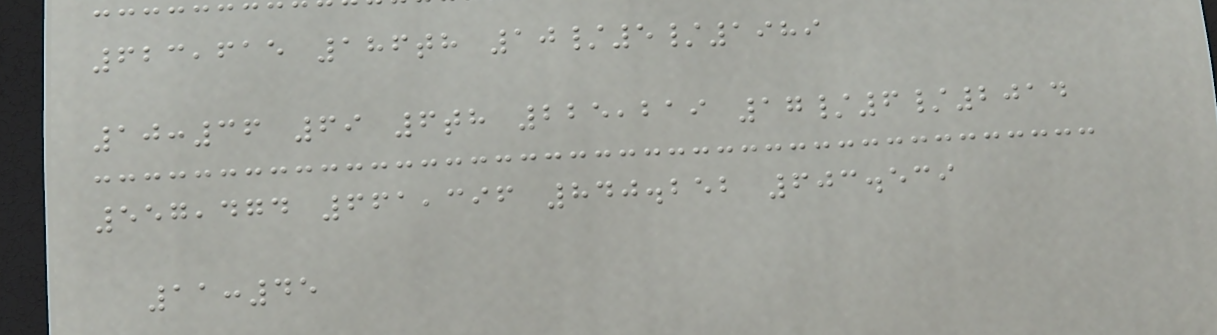623,615 186th 10/5/1989
10:36 69 6th 225,219 17/6/2014
557,474 661,396 840.252 603.539
11:45
